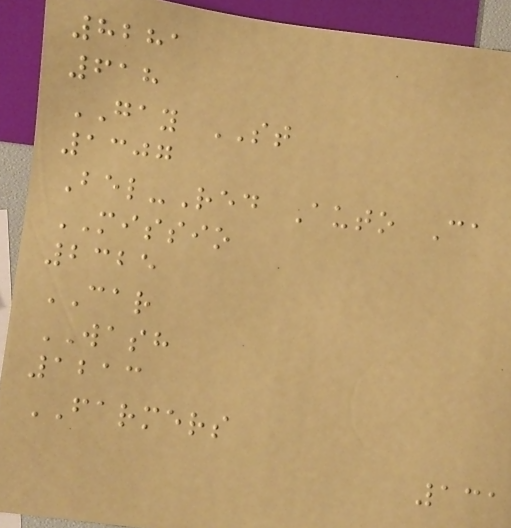8281
618
GAY ST
1307
Bel-Red Auto Ca
MISSIO
2325
CAR
WASH
1213
FARMERS
131
